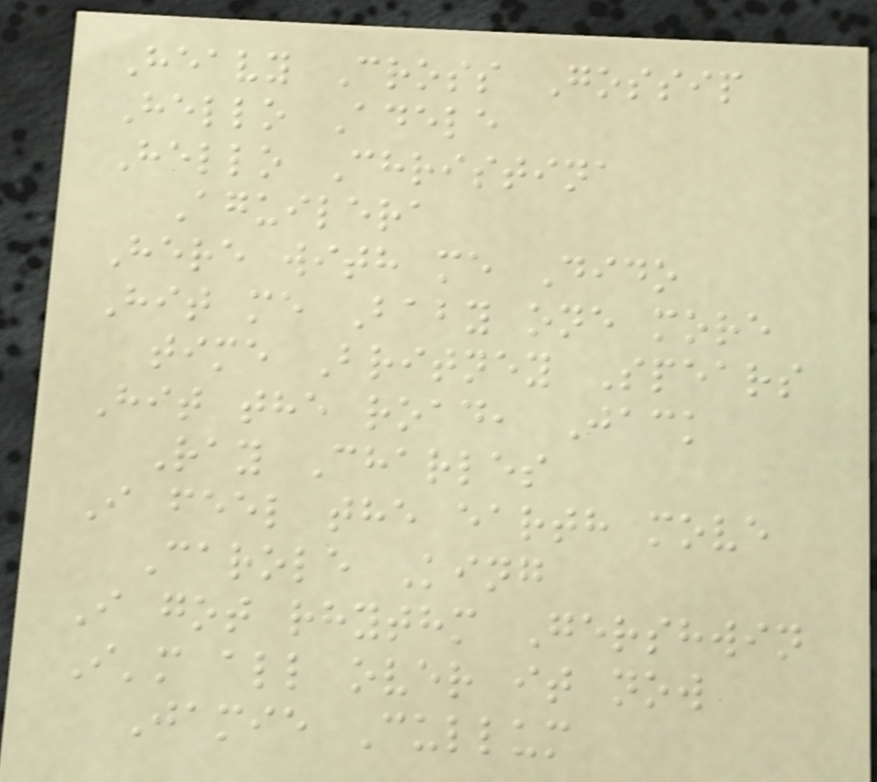Heavy Cross Gossip
Hello Adele
Hello Christina
Aguilera
Here with me Dido
Hit me Baby one more
time Britney Spears
Hit the road, Jack
Ray Charles
I feel the earth move
Carole King
I got rhythm Gershwin
I'm all over it now
Jamie Cullum
